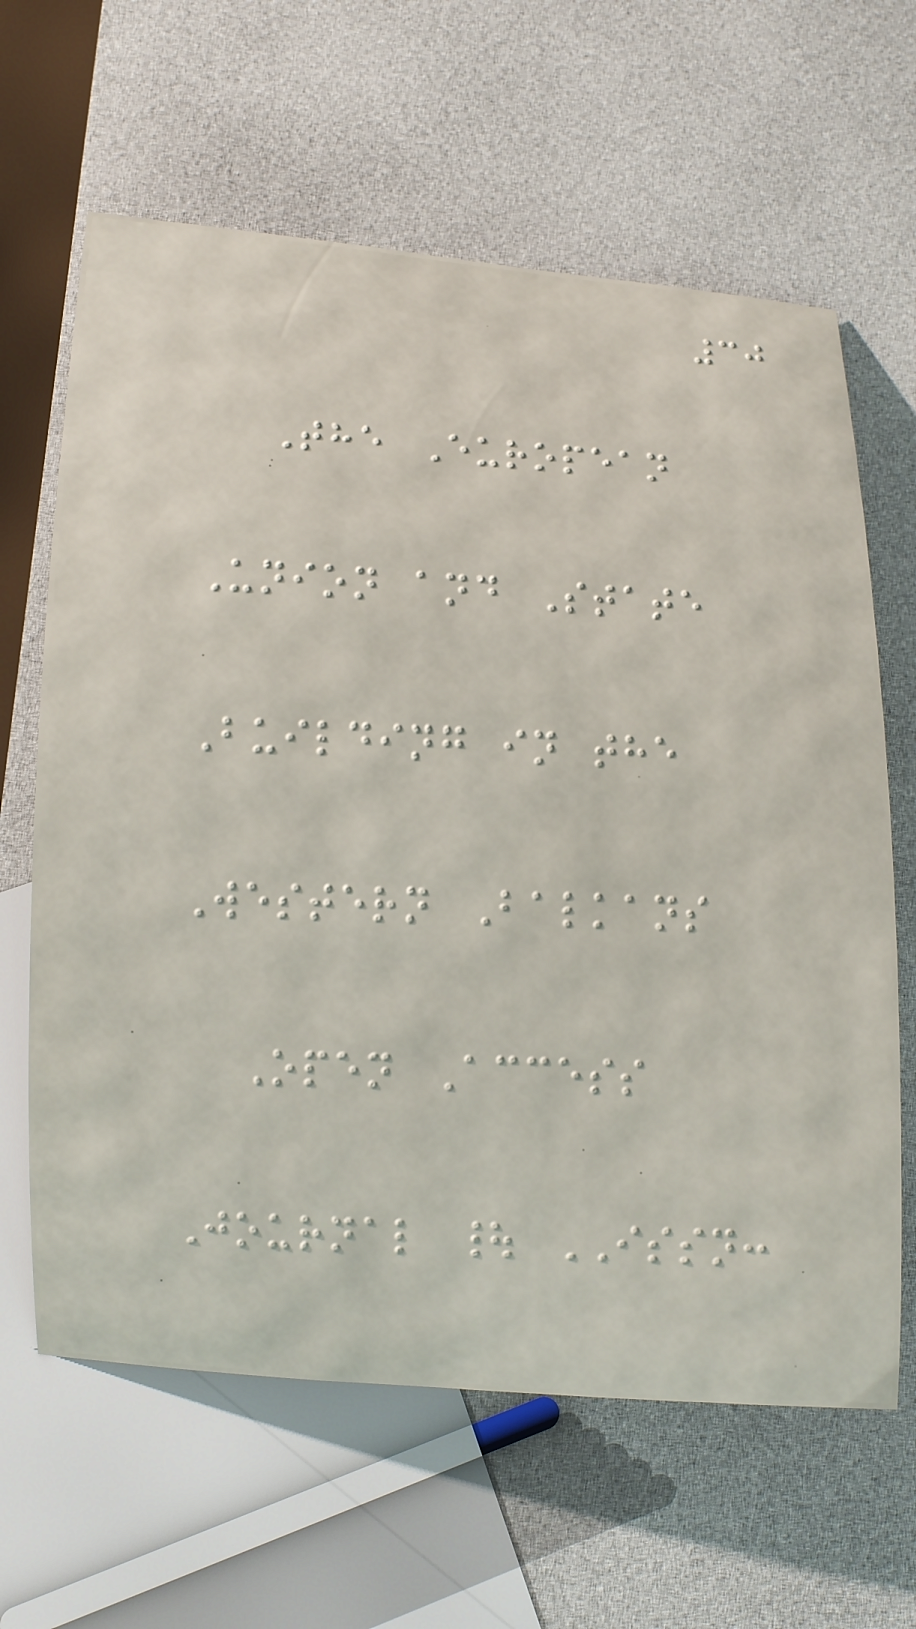30
The European
Union and State
Building in the
Western Balkans
Open Access
Journal | ISSN:
